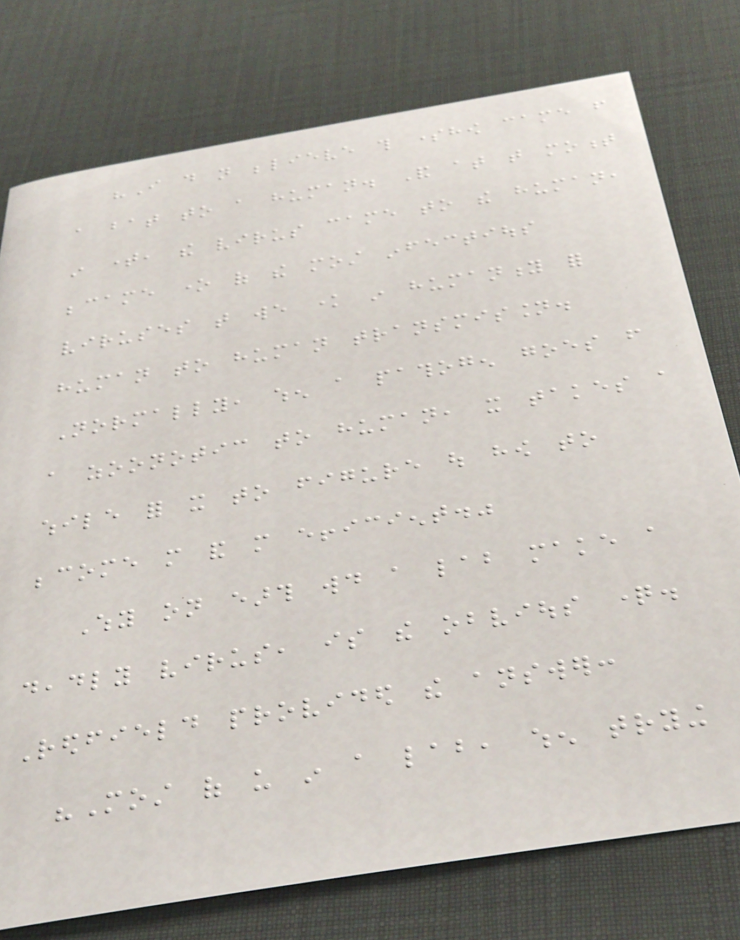"I do not believe this somehow came from
a bat to a human. And at that moment
in time, the virus came to the human,
became one of the most infectious
viruses that we know in humanity for
human to human transmission.
Normally, when a pathogen goes from
a zoonotic to human, it takes a
while for it to figure out how to
become more and more efficient."
Why on earth would a lab make a
deadly virus, is the obvious question.
Redfield provided the answer:
"Most of us in a lab, when trying
